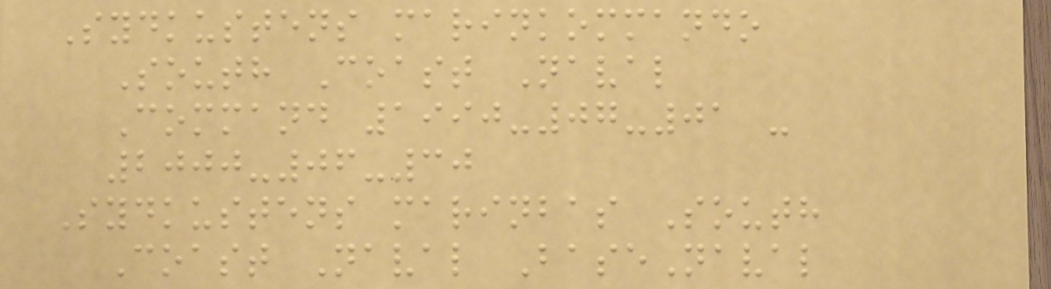Sydkustens marinkommando
South Coast Naval
Command 1990-07-01 -
2000-06-30
Sydkustens marinbas South
Coast Naval BaseNaval
